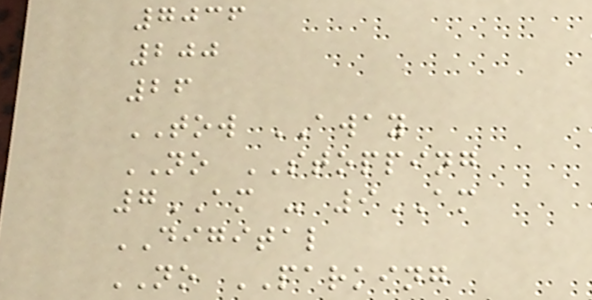7036
200
26
TOW AWAY
NO STOPPING
7AM - 9AM
DIGITAL
NO PARKING
